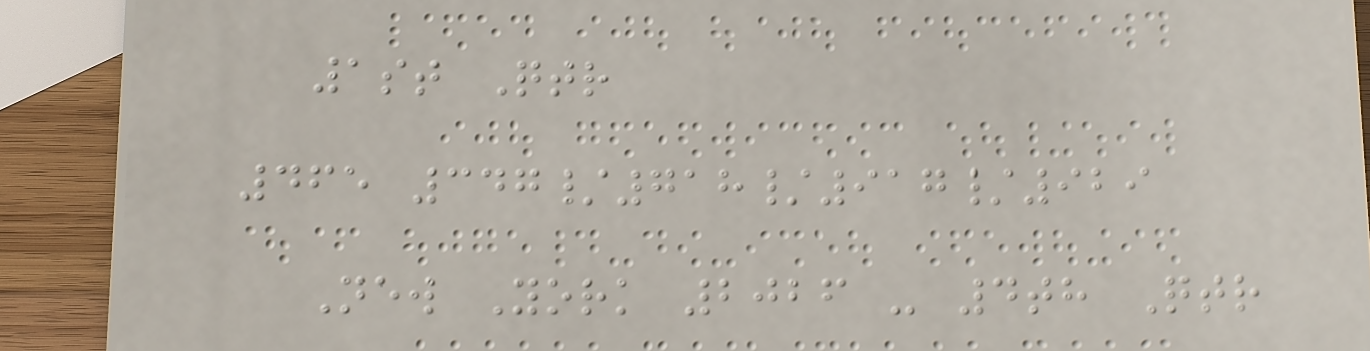1st Qtr
465 347/718/917/929
New York 2026 - 4th Qtr
